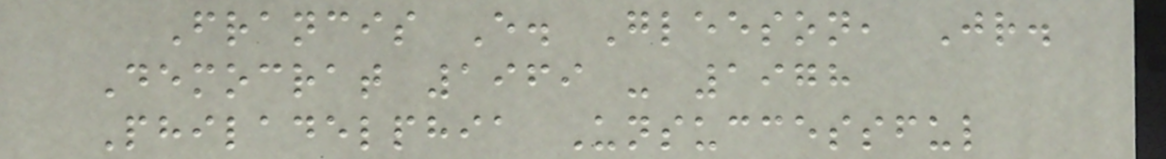Francis E. Gleeson, Jr.
Democrat 1969 - 1978
Philadelphia Unsuccessful
